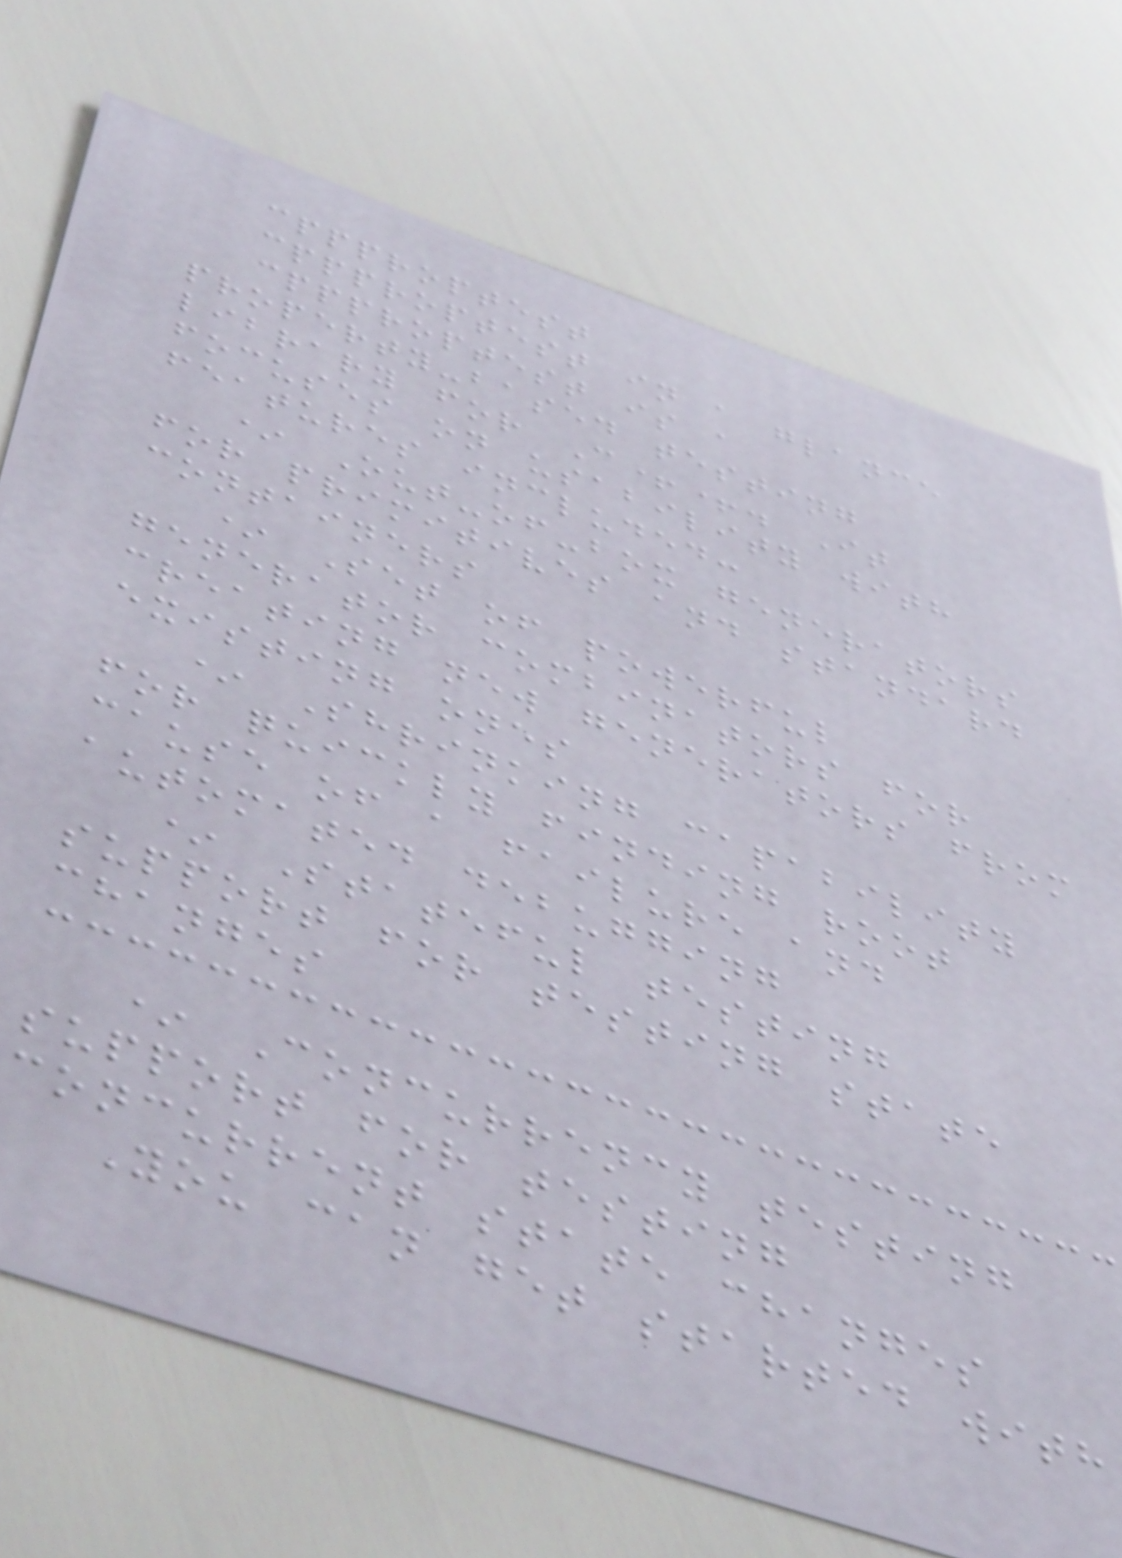cppproptest
cppproptest in a glance
cppproptest is a
property-based testing
library for C++. It
focuses on usability with
features included:
* Out-of-box generators
for primitives and standard
containers
* Set of powerful
generator combinators for
creating new generators from
existing ones
* Shrinking capability
for quickly finding root
cause of a failure and
automated debugging
* Stateful testing
support for testing state
changes
* Concurrency testing
support for testing
concurrent state changes
You can get started with
